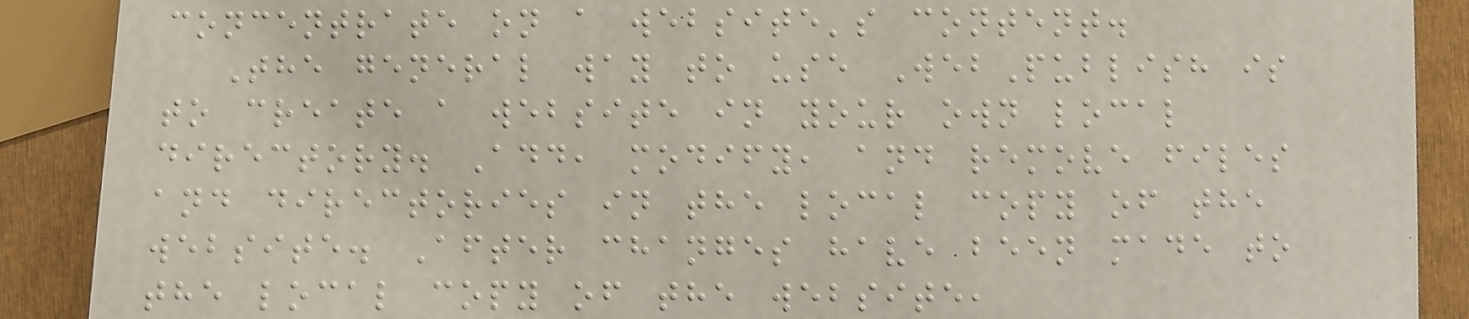concentrate on a website's content.
The general way to use WebPublish is
to create a website in your own local
directory. Add, modify, and remove files
and directories in the local copy of the
website. After changes have been made to
the local copy of the website,
